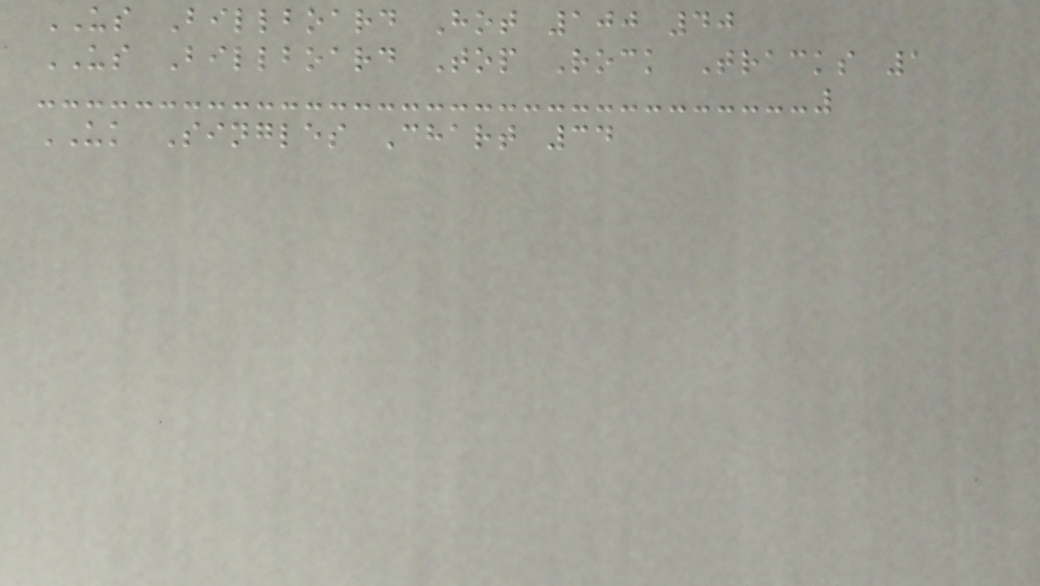US Billboard Hot 100 40
US Billboard Top Rock Tracks 1
UK Singles Chart 34
